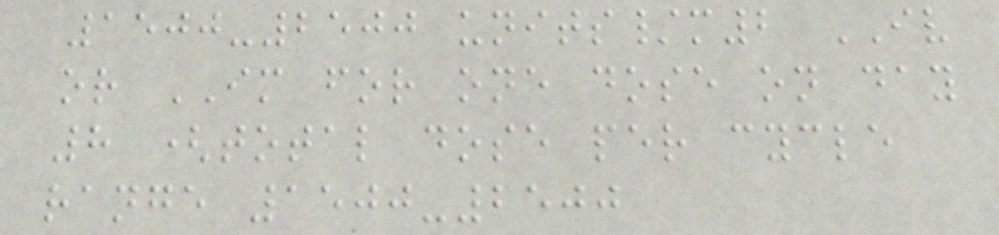1500-2500 units/m2 IV
or IM for one dose on day
8 (total dose per cycle
range 1500-2500
